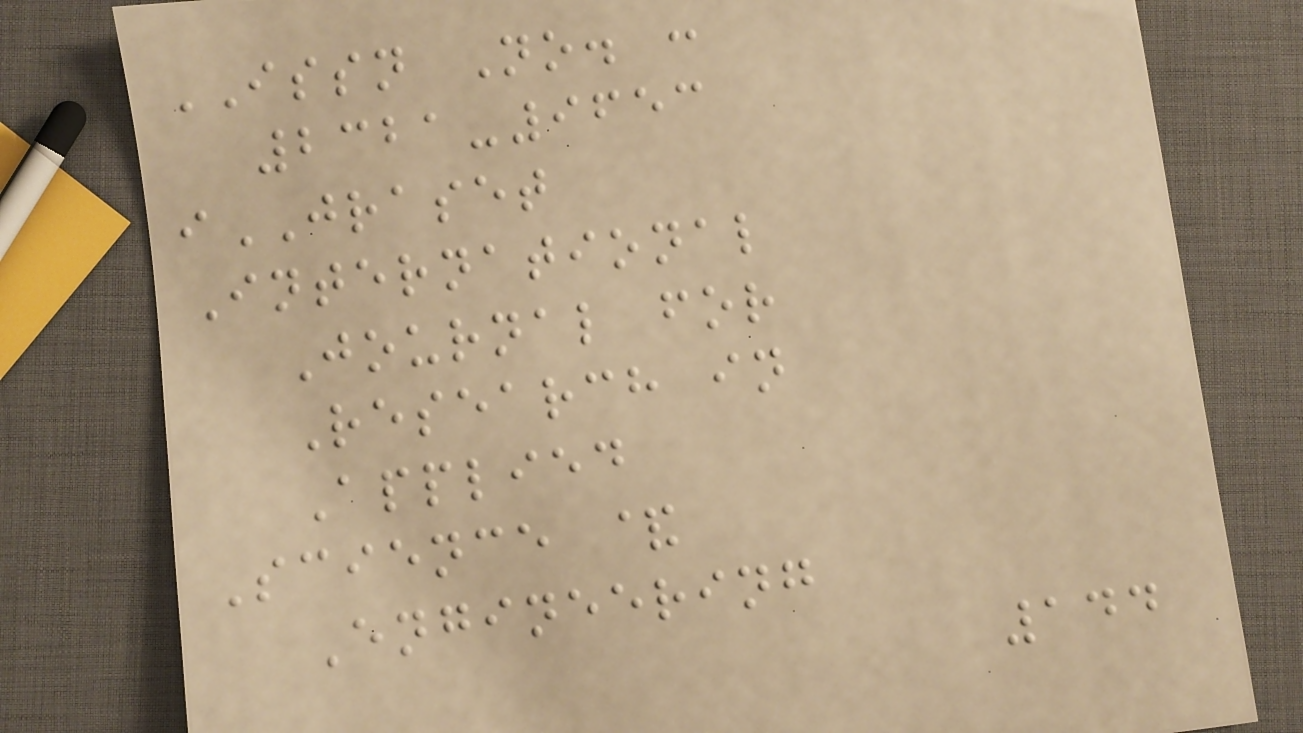ISSN No. :
2321-9653
iJRASET
International
Journal for
Research in
Applied
Science &
Engineering
144
